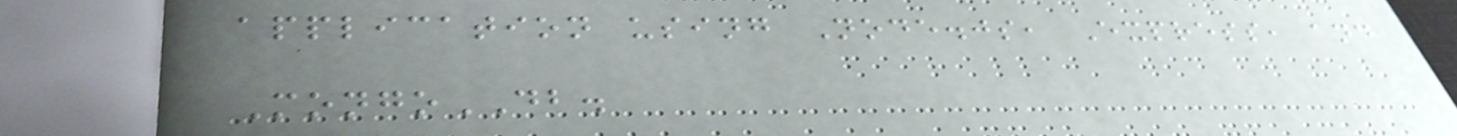application using Node.js, Express, and
MongoDB.
